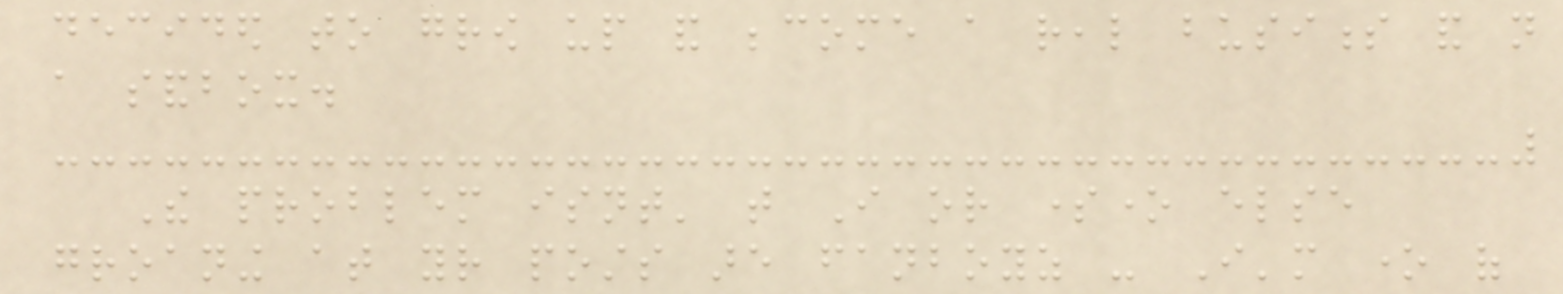decided to grow up and become a real business and not
a sandbox.
The problem isnt' that I or someone else
groaning at your posts are fanboyz - I'm one of
